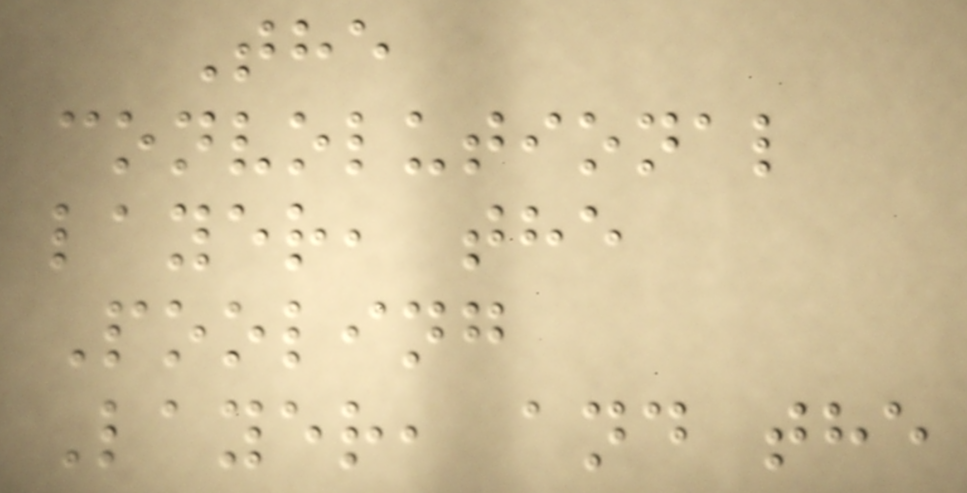The
convolutional
layer, the
Pooling
Layer, and the
